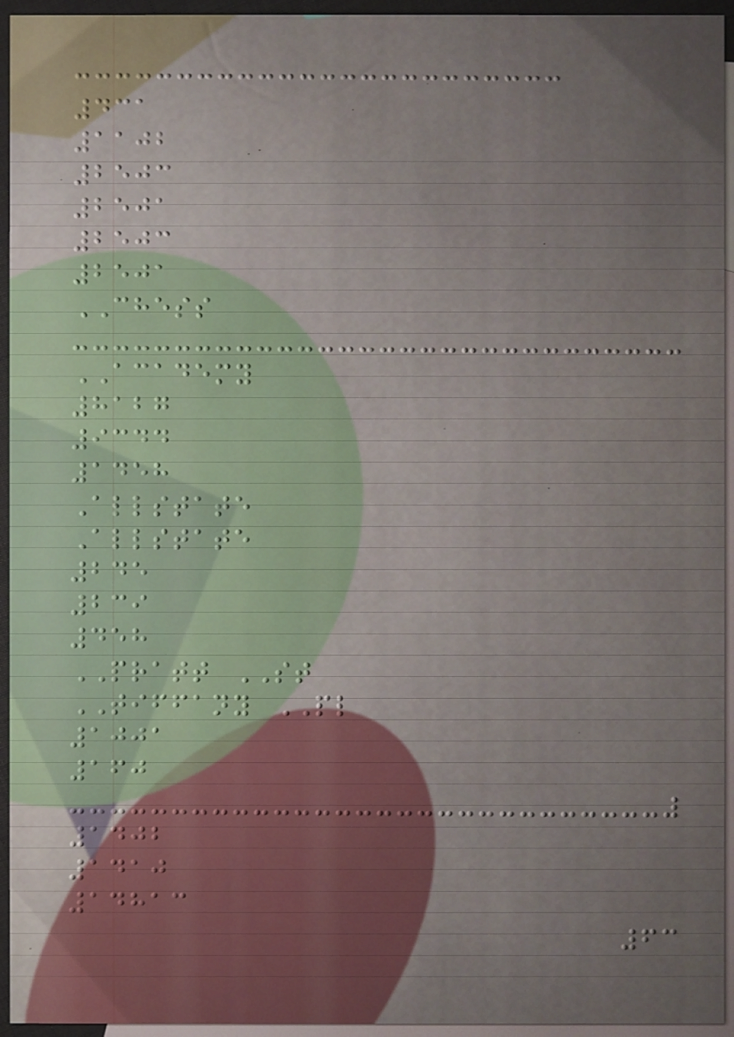431
1102
2503
2501
2503
2501
CHESS
ACADEMY
8127
9344
1458
Allstate
Allstate
245
239
458
PRATT ST
TIFFANY PL
1001
160
1402
1410
14813
63
